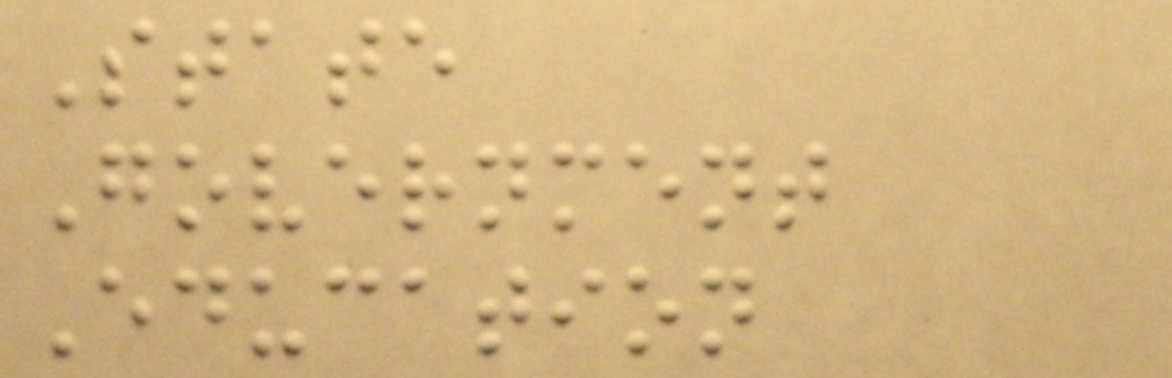State
Government
Education
